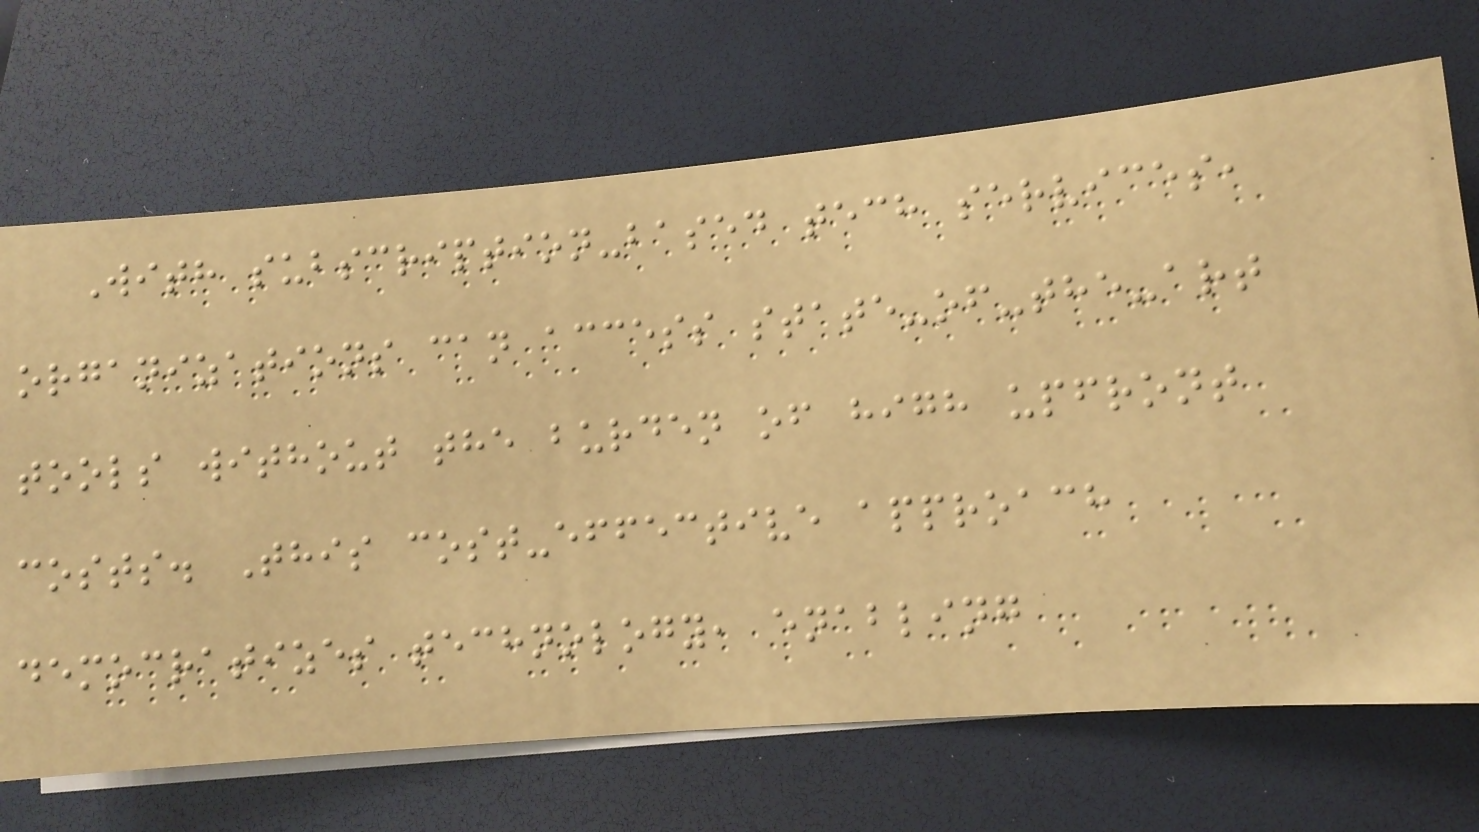With subscription-based tech services,
organizations can access state-of-the-art
tools without the burden of high upfront
costs. This cost-effective approach
democratizes technology, enabling
